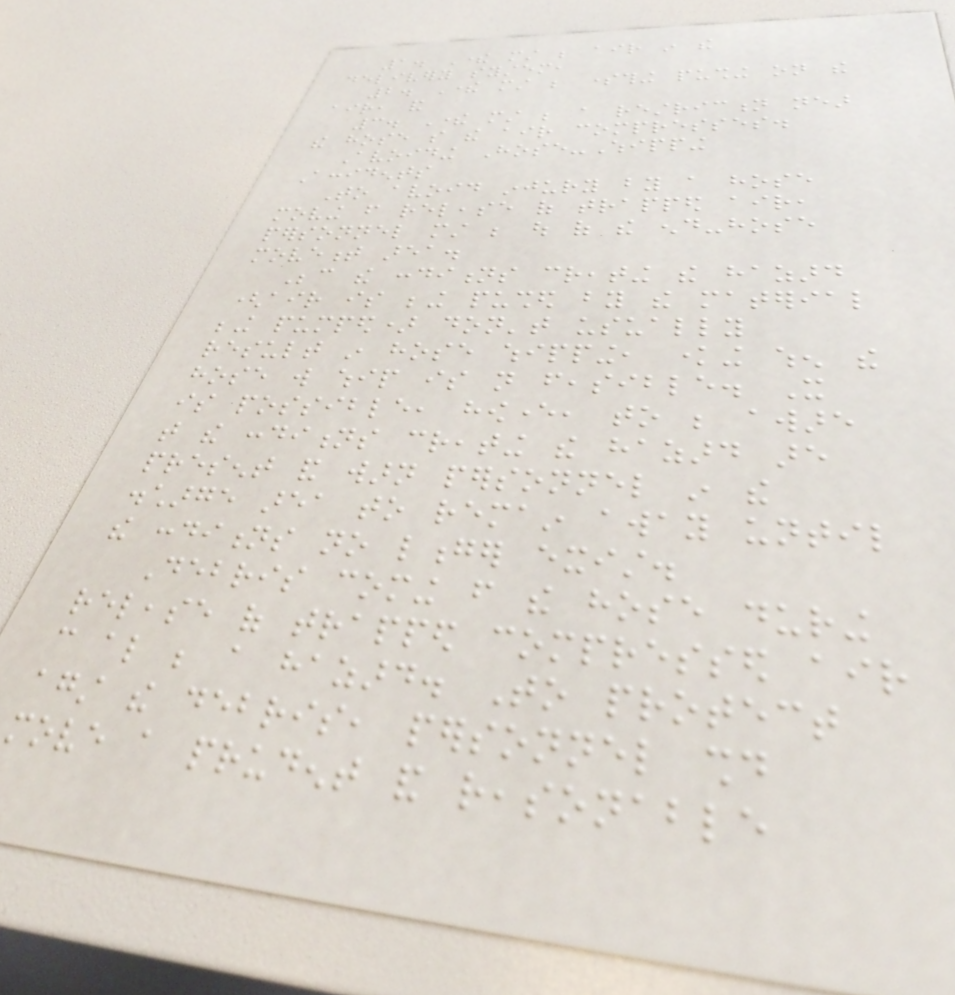1. There must be air in the
delivery system,
2. There must be something pushing on the
air, and
3. There must be a restriction near
the hose so the air compresses.
Avoiding Hose-Whipping
Accidents
To avoid injury by a hose
moving from release of trapped air,
personnel must be out of the end-hose
movement area.
Because the conditions creating the hazard
(air is being pushed by the material
being pumped) don't usually
result in hose whipping, knowing when the
hose will whip is not feasible. It
is possible, however, to be aware
that the conditions creating the hazard are
present and warn personnel in the
discharge area to remain away until
the conditions no longer exist.
Debris coming from the hose during
release of trapped compressed air
can also be a hazard. To protect
against the debris, personnel should
move a prudent and reasonable
